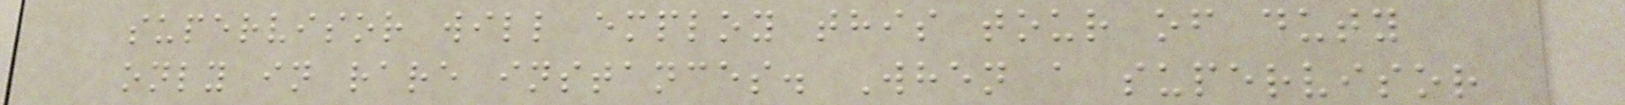supervisor will employ this tour of duty
only in rare instances. When a supervisor
